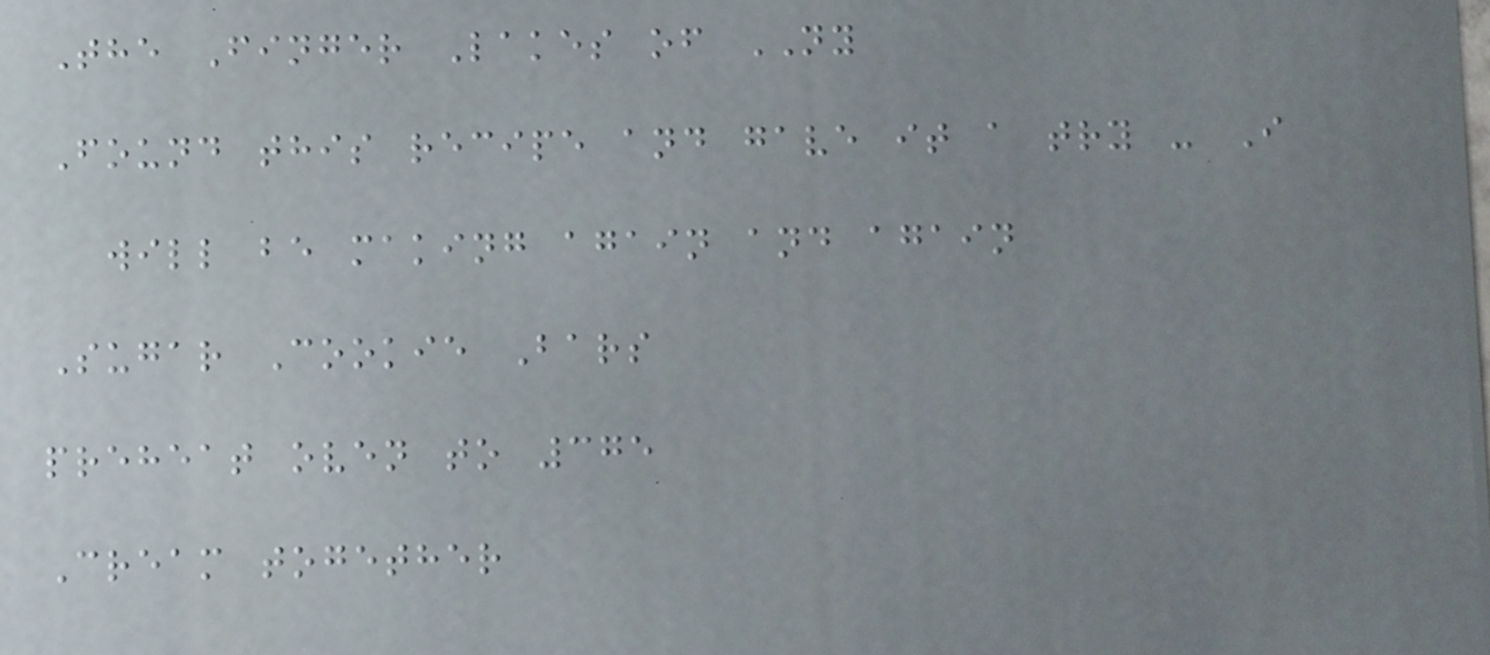The Finger Lakes of NY
Found this recipe and gave it a try - I
will be making again and again
Sugar Cookie Bars
preheat oven to 375
Cream together
